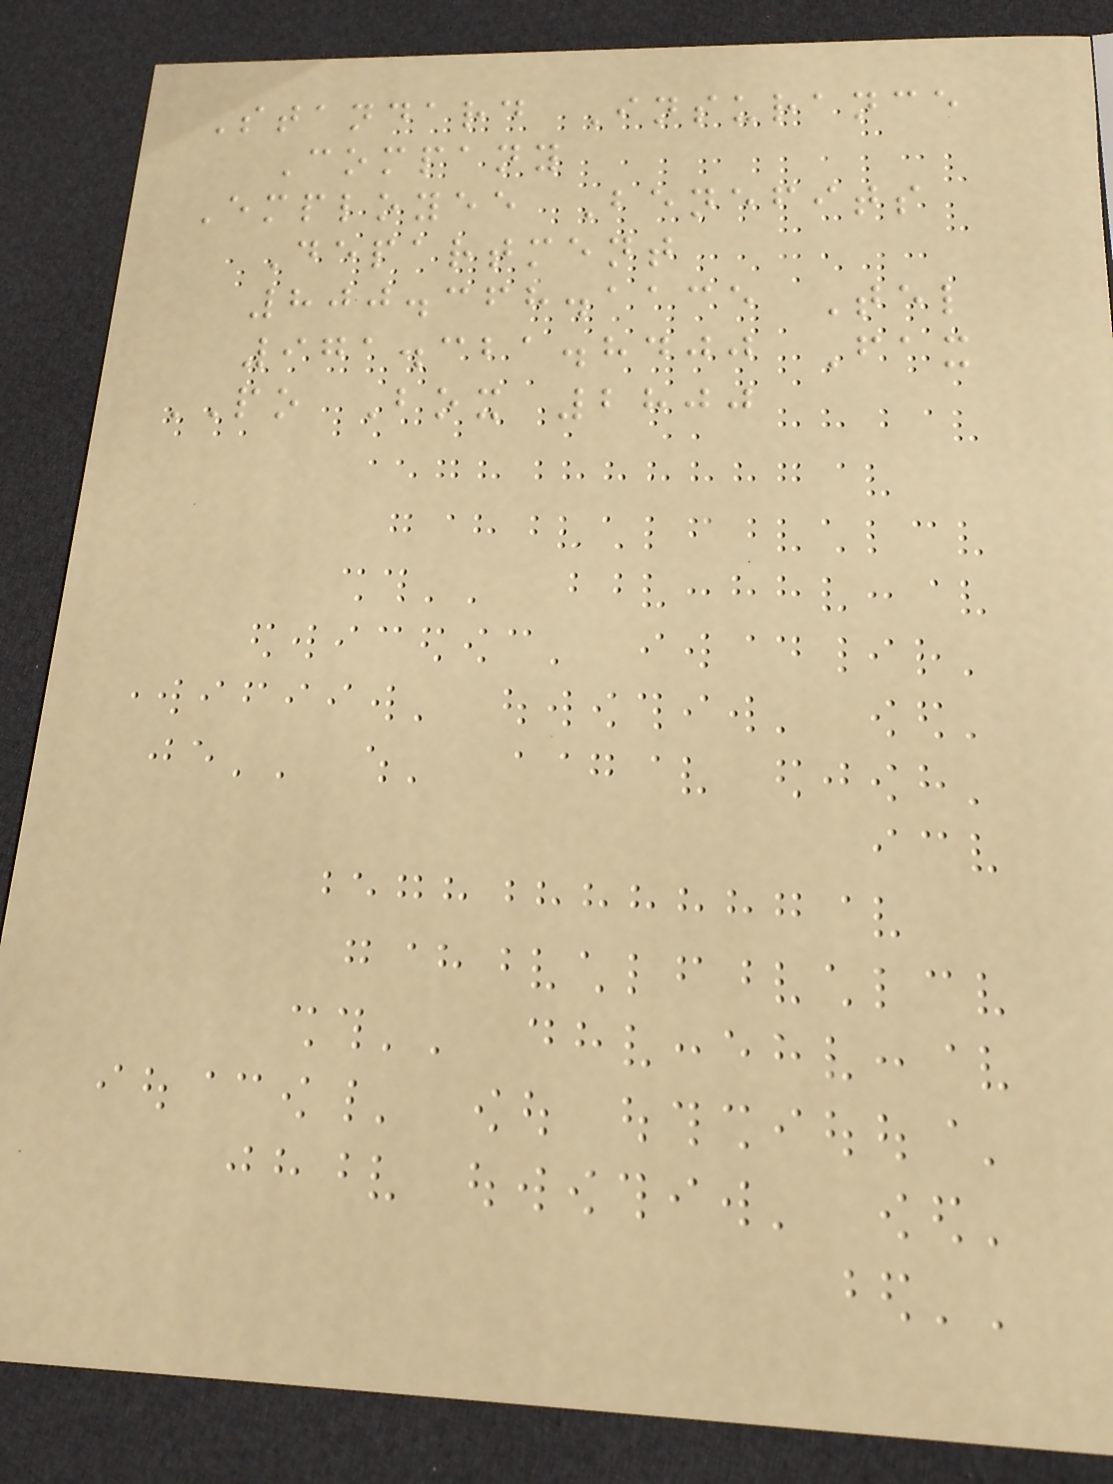Standard Insurance
Company
Employee Benefits
Department
800.368.1135 Tel
971.321.8400 Fax
PO Box 2800
